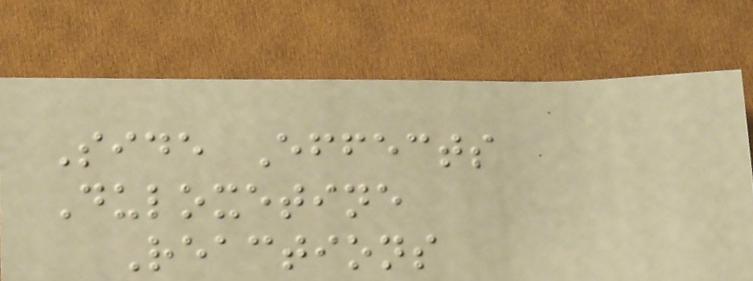Side Effects
Duloxetine
Reactions
